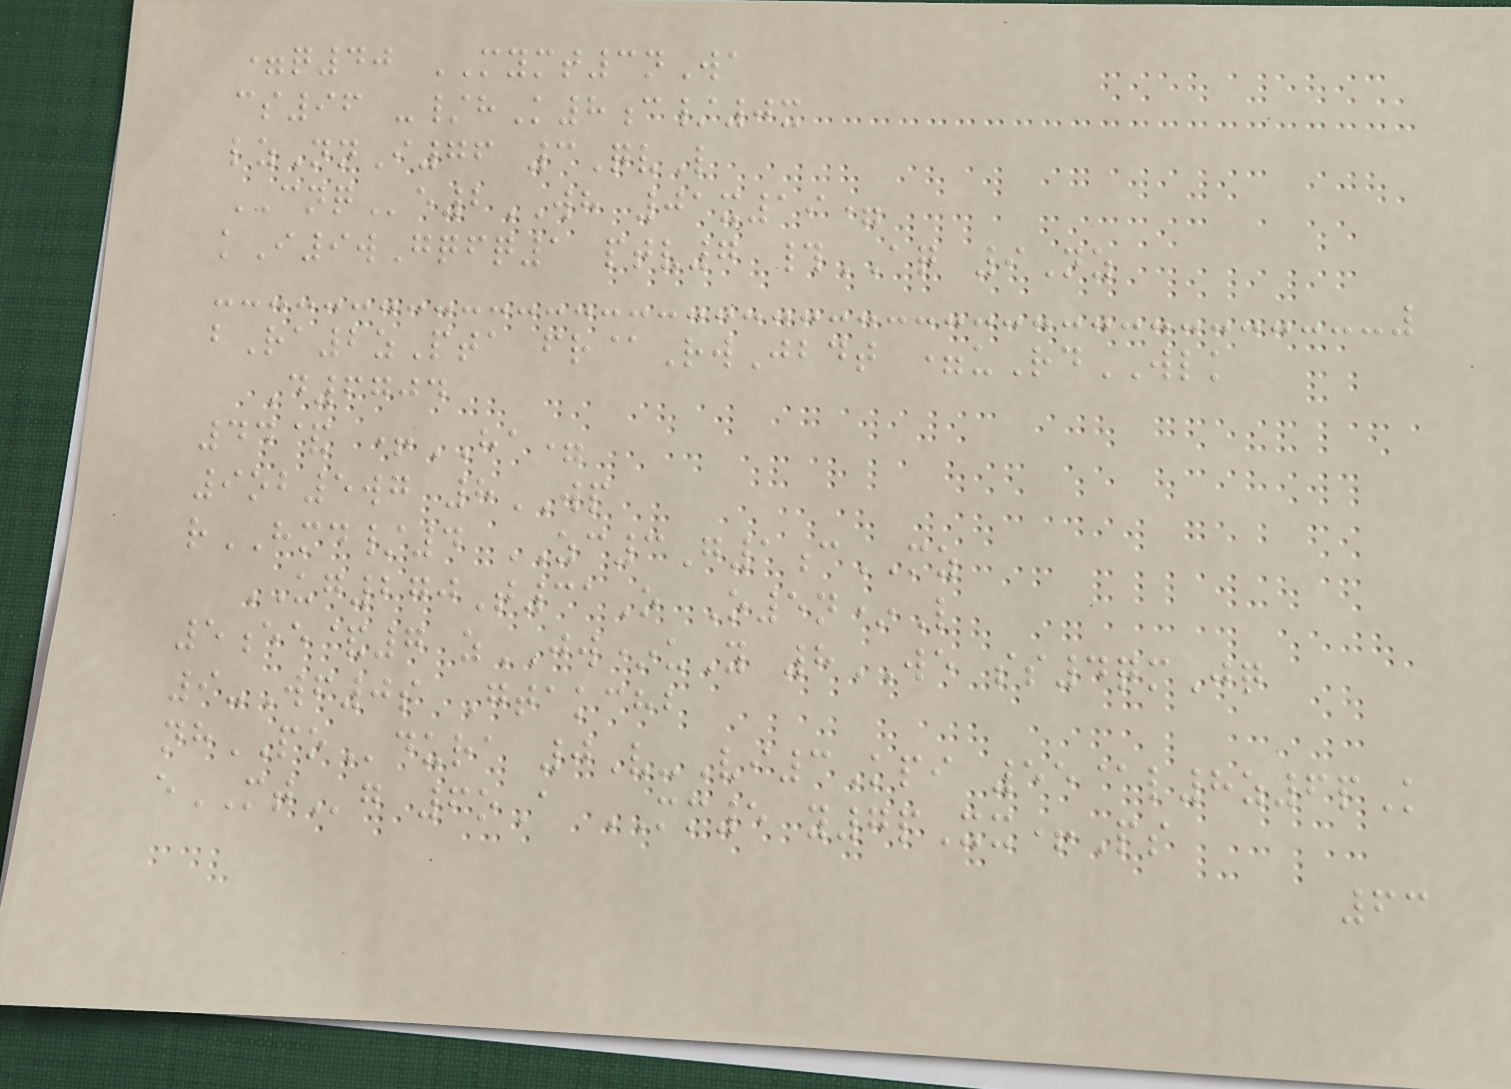=q40 MYMT3nWa
cs96 -/hK8c/0x
lzNnI76 3QvL
CNQe2WH 01x19=
kI9wGqfq1 ptv7 #AQ 9Nz
bRa2zPta fr@RwJbdt =uRdWLK
D6704
44& +HA=
9ob5wg 8WP
rHMD/4 ZC3G1cMZ
UG270T31O O5n*L
5ee&7 zJW*uY 8WE ss4qmJq
9-Wf0s Gtakchb
nhPOdura 0V-Vi3Kpi 55@l8z6pK
eMTg 6oA MM5 y7pXx+Ps
63
